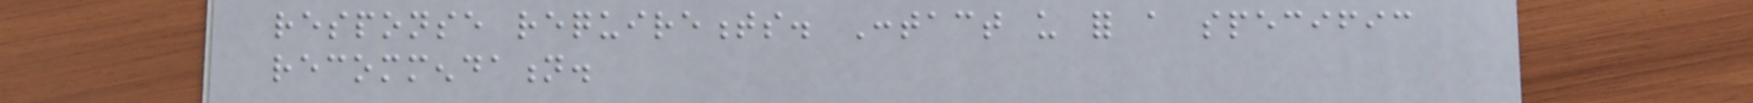response requirements. Contact us for a specific
recommendation.
